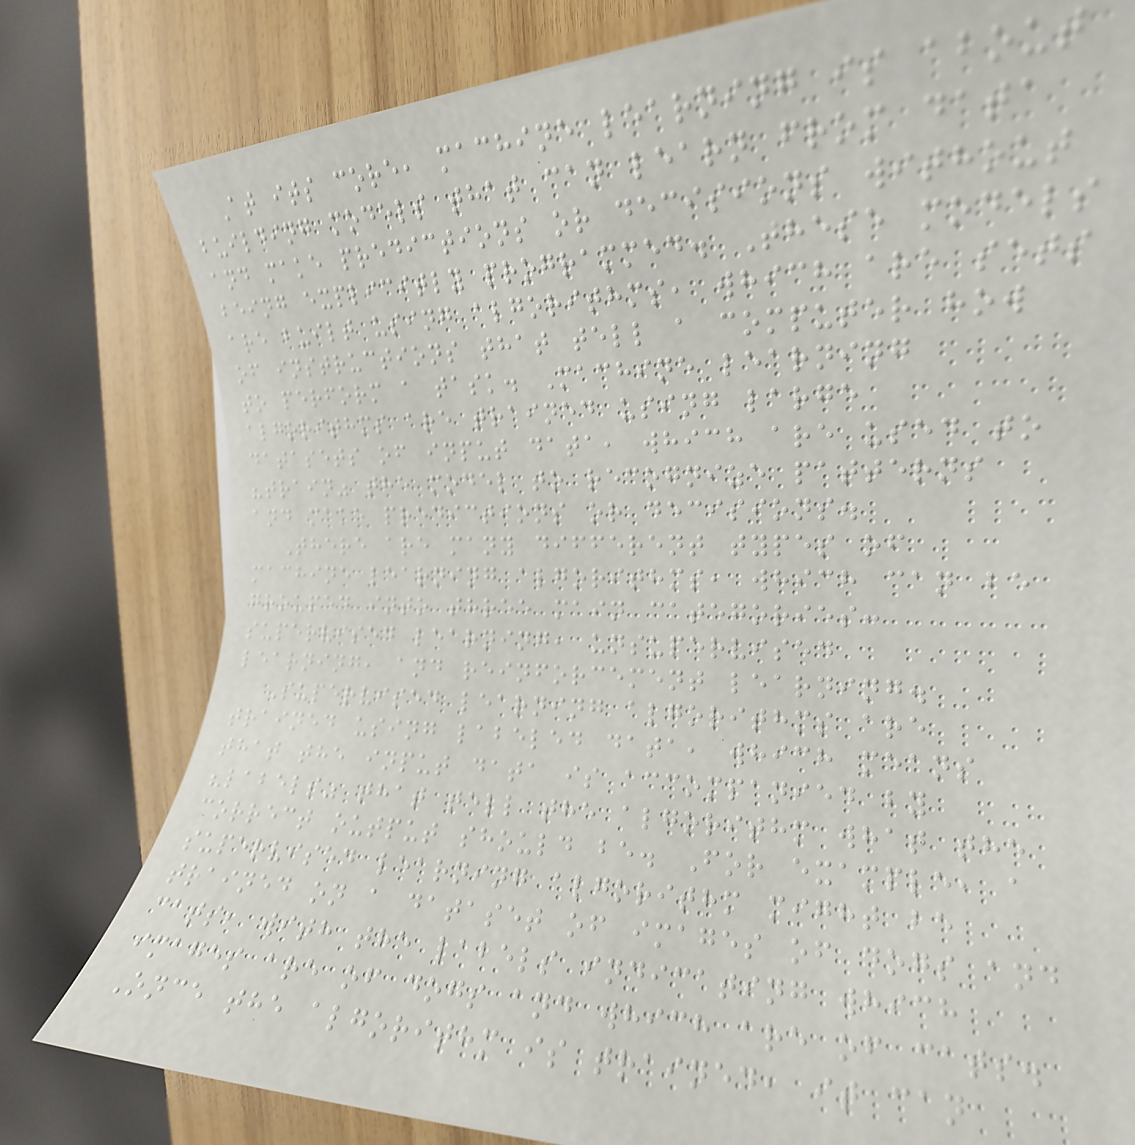At its core, machine learning is about
building models that can learn from data
and make predictions or decisions without
being explicitly programmed. These models
are built using algorithms, which are sets
of instructions that tell a computer how
to perform a task. Machine learning
algorithms are trained using large
datasets of input data, which are used to
"train" the model to recognize patterns
and make predictions or decisions.
There are many different types of
machine learning algorithms, which can be
grouped into three main categories:
supervised learning, unsupervised
learning, and reinforcement learning.
Supervised learning algorithms are
trained using labeled data, which means
that the input data is accompanied by
"labels" that tell the algorithm what the
correct output should be. For example, a
supervised learning algorithm might be
trained on a dataset of images of dogs and
cats, with the labels indicating which
images are of dogs and which are of cats.
Once the algorithm is trained, it can
